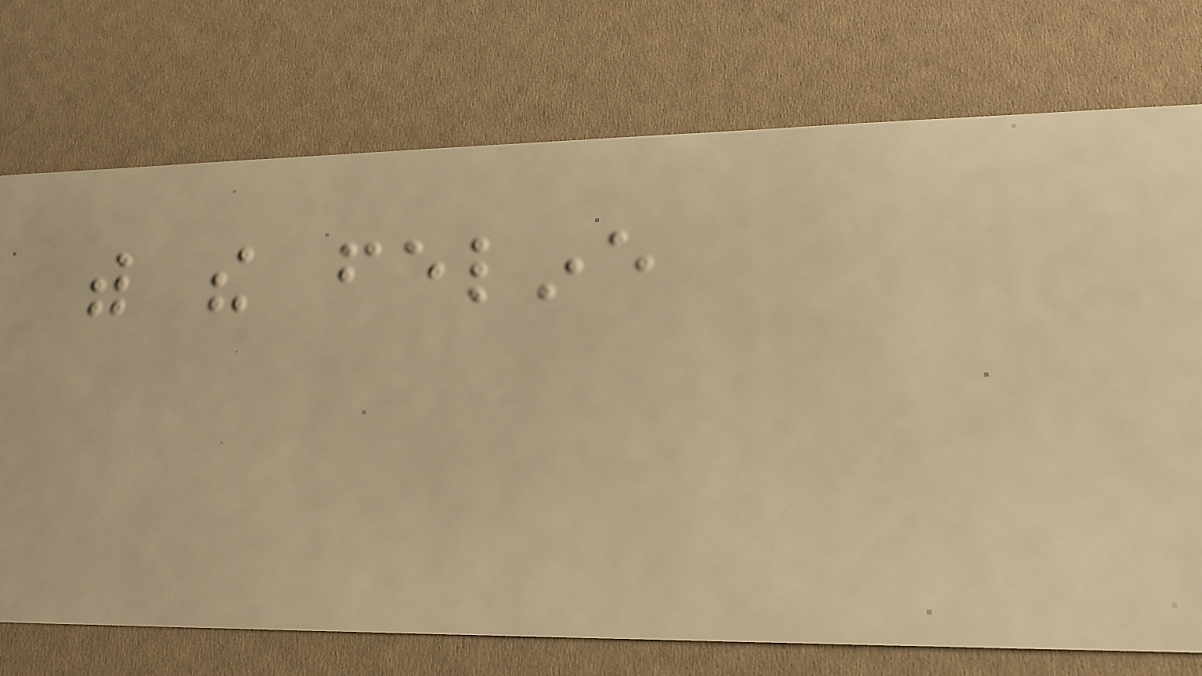with the feline
